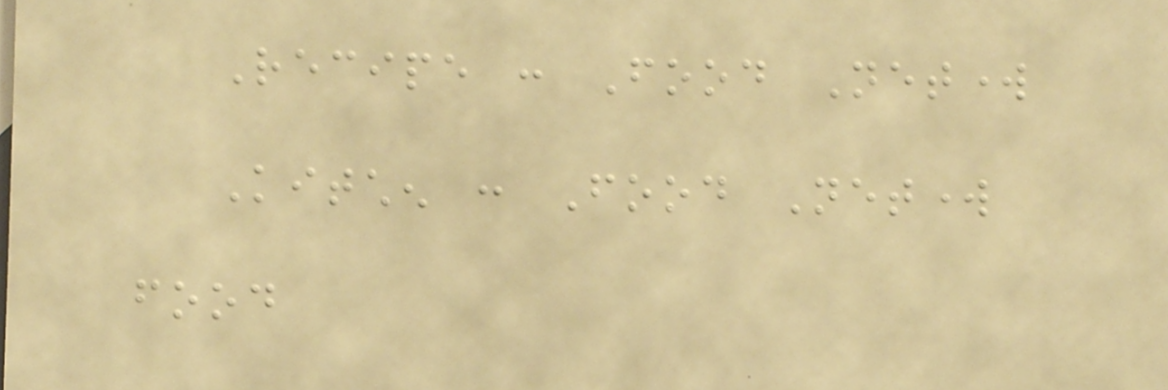Recipe : Food Network
Kitchen : Food Network
food
